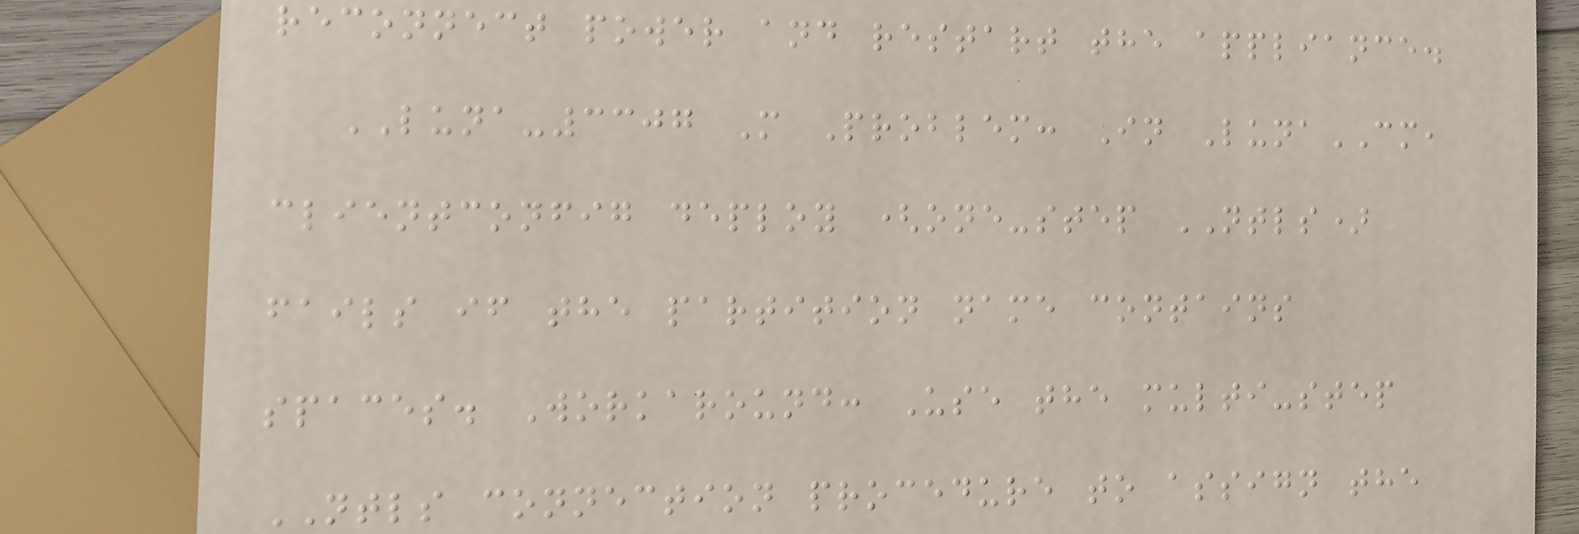reconnect power and restart the appliance.
LUNA-3307 M Problem: In LunaCM,
clientconfig deploy (one-step NTLS)
fails if the partition name contains
spaces. Workaround: Use the multi-step
NTLS connection procedure to assign the
